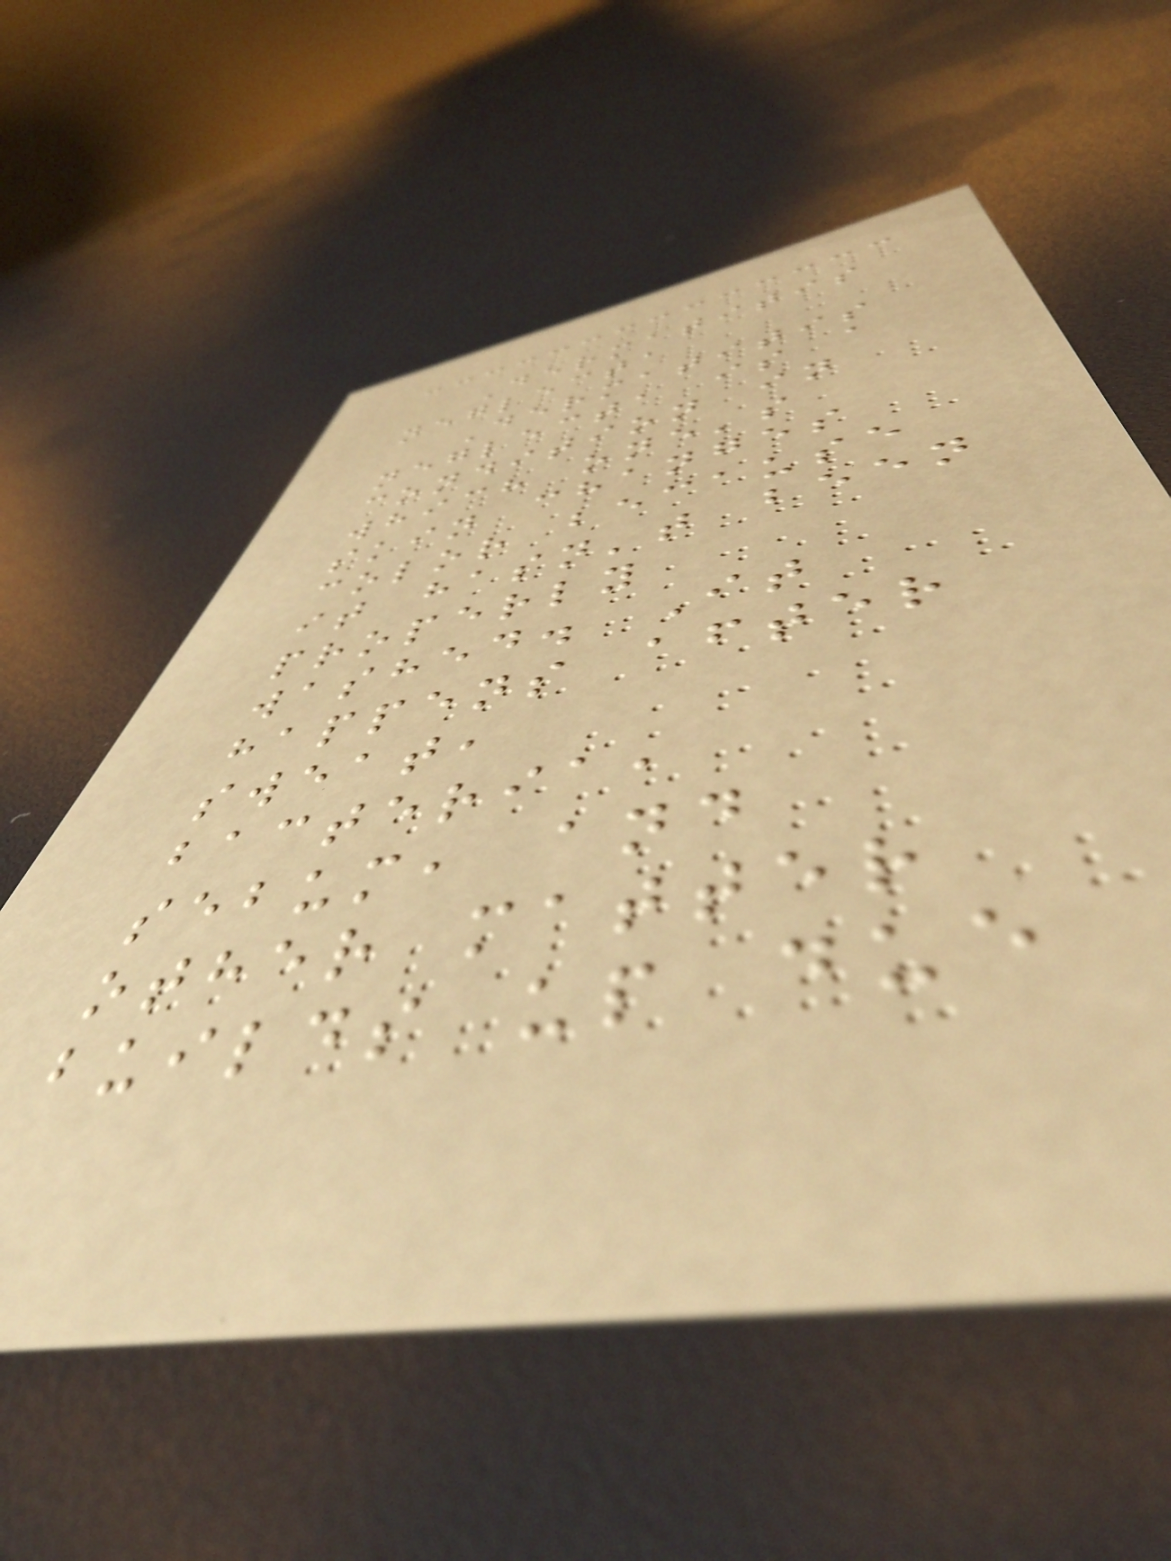Dermatitis
neglecta
Dermatitis
neglecta is a
condition in
which one's
skin changes
color because
it hasn't been
properly
washed. It
happens after
sweat,
bacteria,
sebum, and
other matter
builds up due
